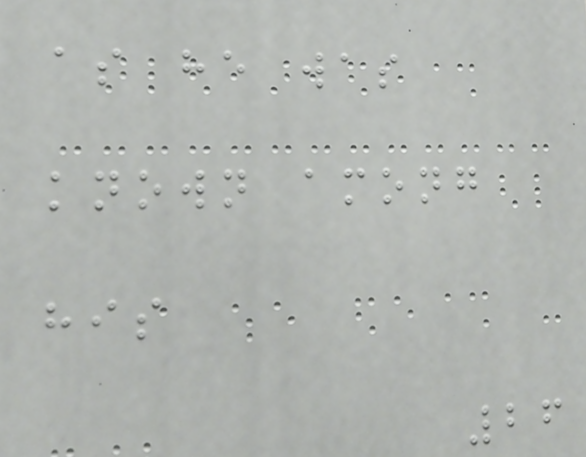as he was
known among
his
26
